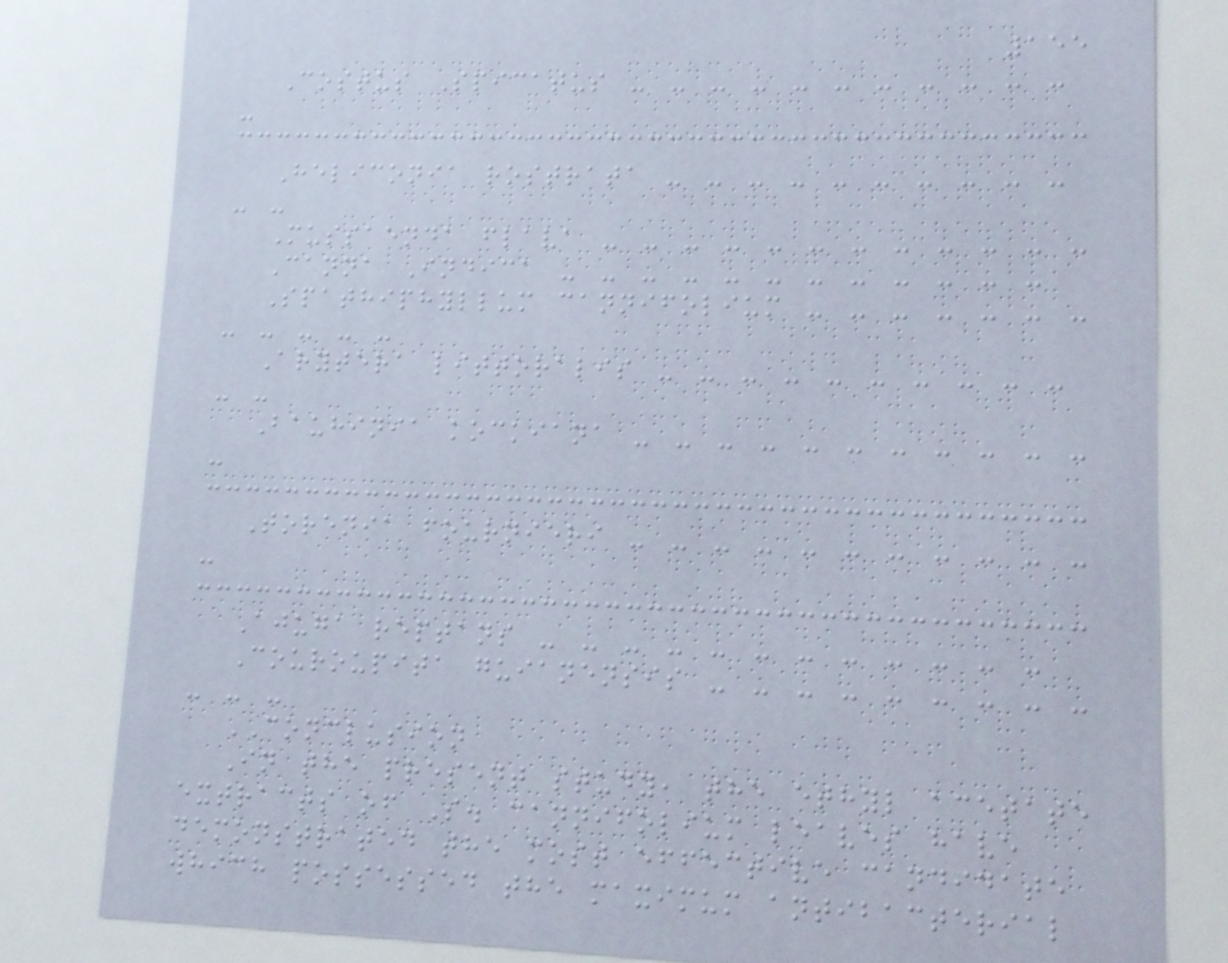155
Costus Spicatus - - - - - - - - - - -
-
Heliconia rostrata - - - - - - - - - -
- -
Mussaenda flava - - - - - - - - - - - -
Canna Indica - - - - - - - - - - - -
Spathiphyllum cannifolium - - - - - - -
- - - - -
Arytera littoralis - - - - - - - - - -
- -
Bauhinia kockiana - - - - - - - - - - -
-
Torenia fournieri - - - - - - - - - - -
-
Ajuga reptans - - - - - - - - - - - -
Couroupita guianensis - - - - - - - - -
- - -
CONCLUSION
In the present study, the ethyl acetate
extracts of S. cannifolium leaves have
demonstrated the most effective candidate
which possessed the maximum antibacterial
